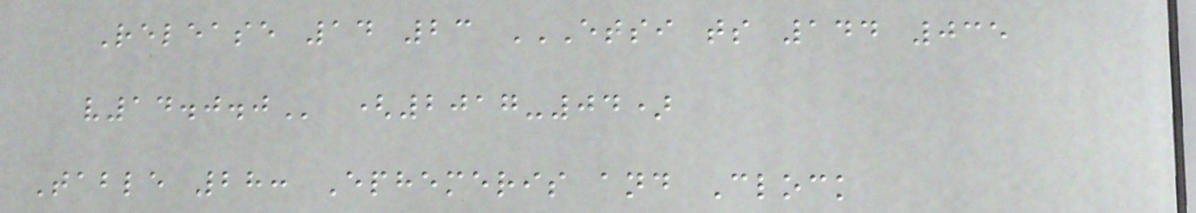Release 14 23 ETSI TS 144 035
V14.0.0 (2017-04)
Table 28: Ephemeris and Clock
